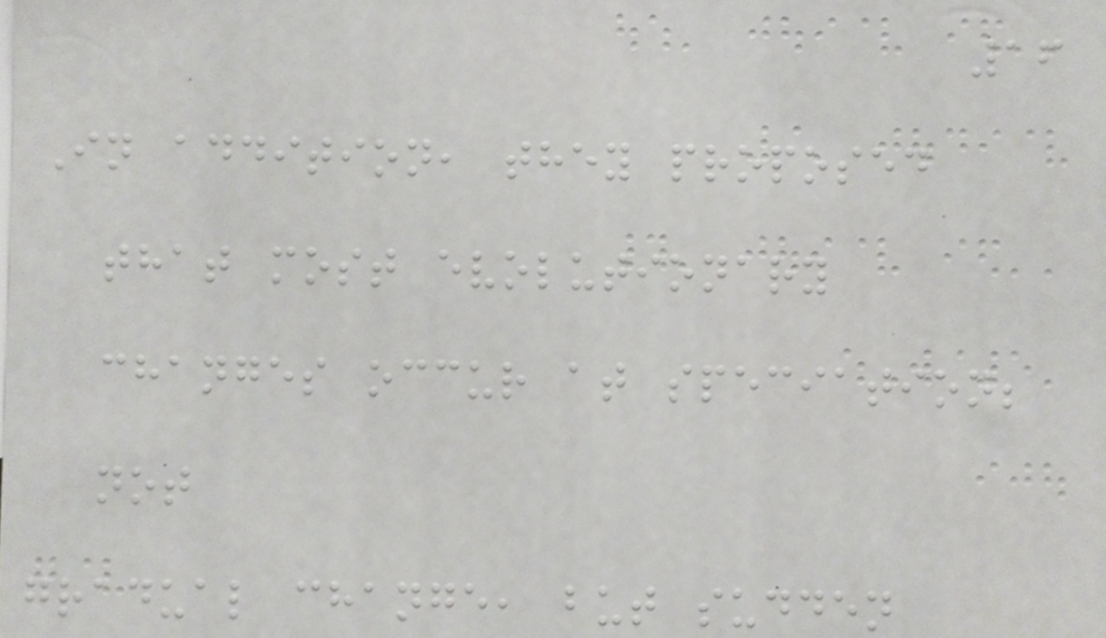16
In addition, they proposed
that most evolutionary
changes occur at speciation;
not
gradual change, but sudden
